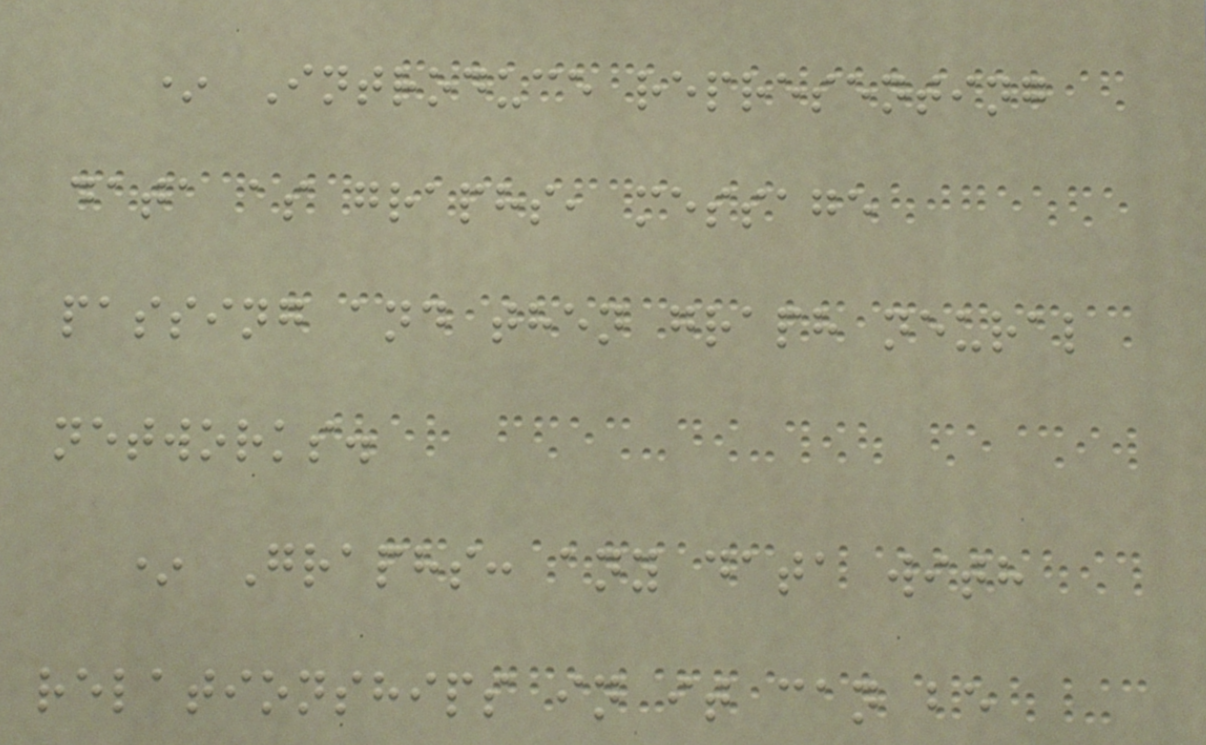* Introduce representing
data as graphs, message
passing and then graph neural
networks.
* Graphs: any data with
relationships in it can be
